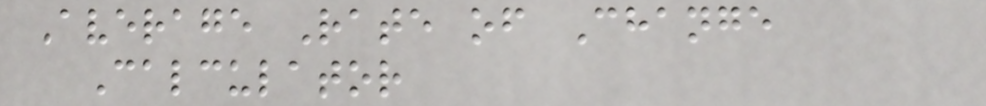Average Rate of Change
Calculator
